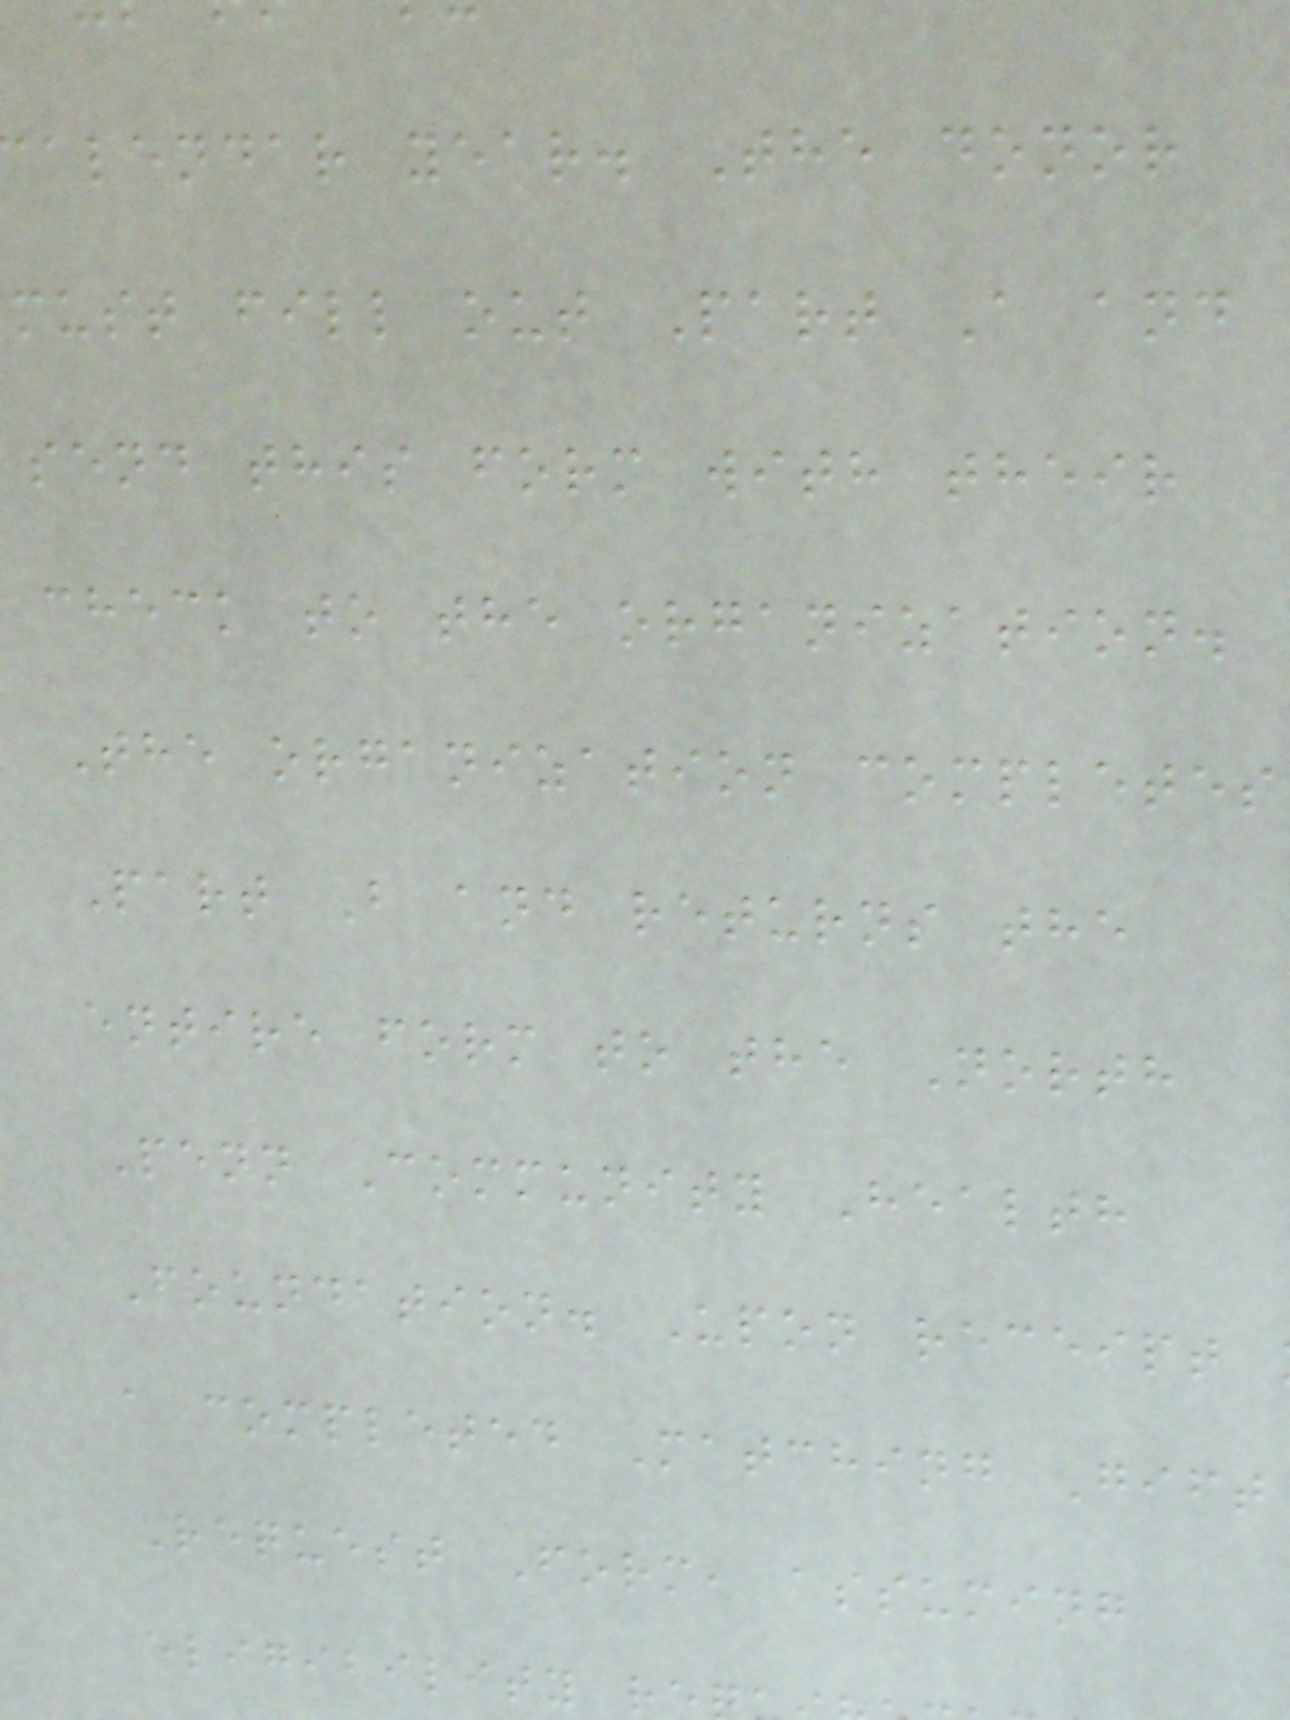alendar year. The donor
must fill out Part A and
send this form with their
check to the organization.
The organization completes
Part B and returns the
entire form to the North
Penn Community Health
Foundation. Upon receipt
a completed Matching Gift
Request Form, assuming
eligibility r
